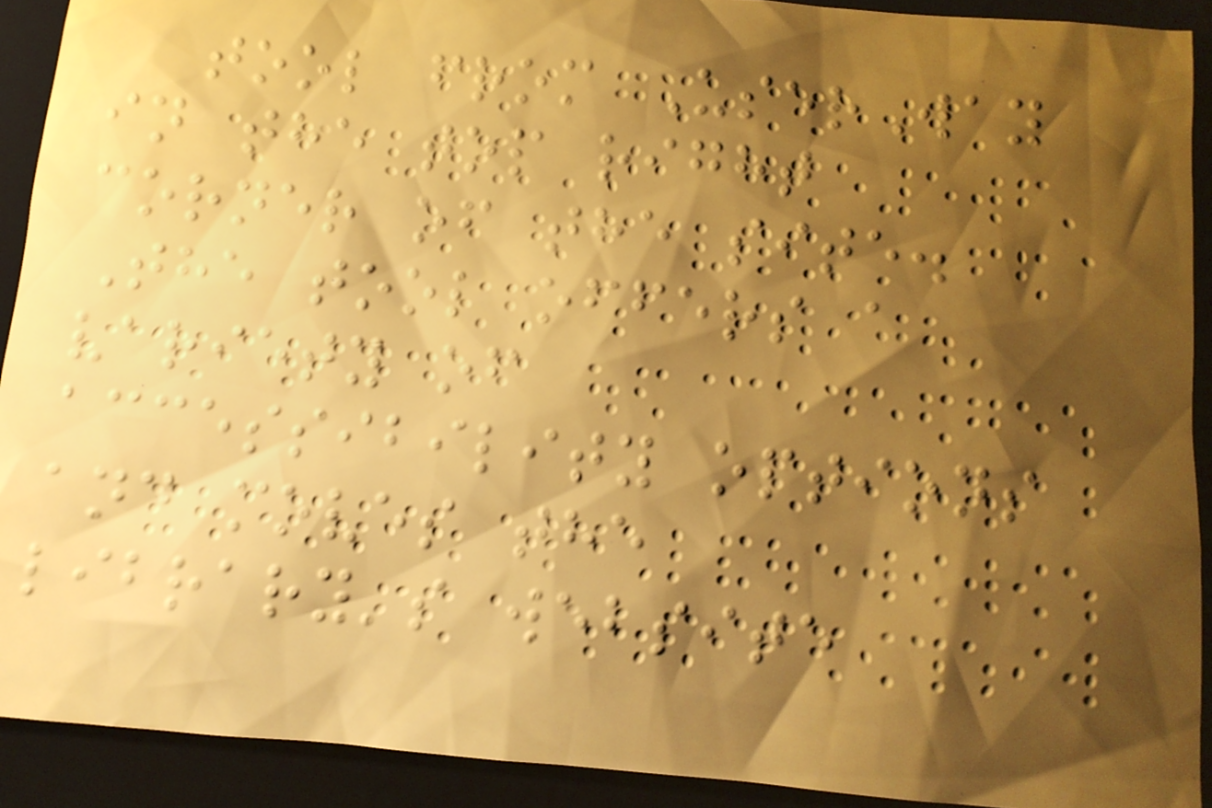tool from UserWay
in the top right
corner of the site.
The tool offers a
variety of
accessibility options
and moves the
library's website
